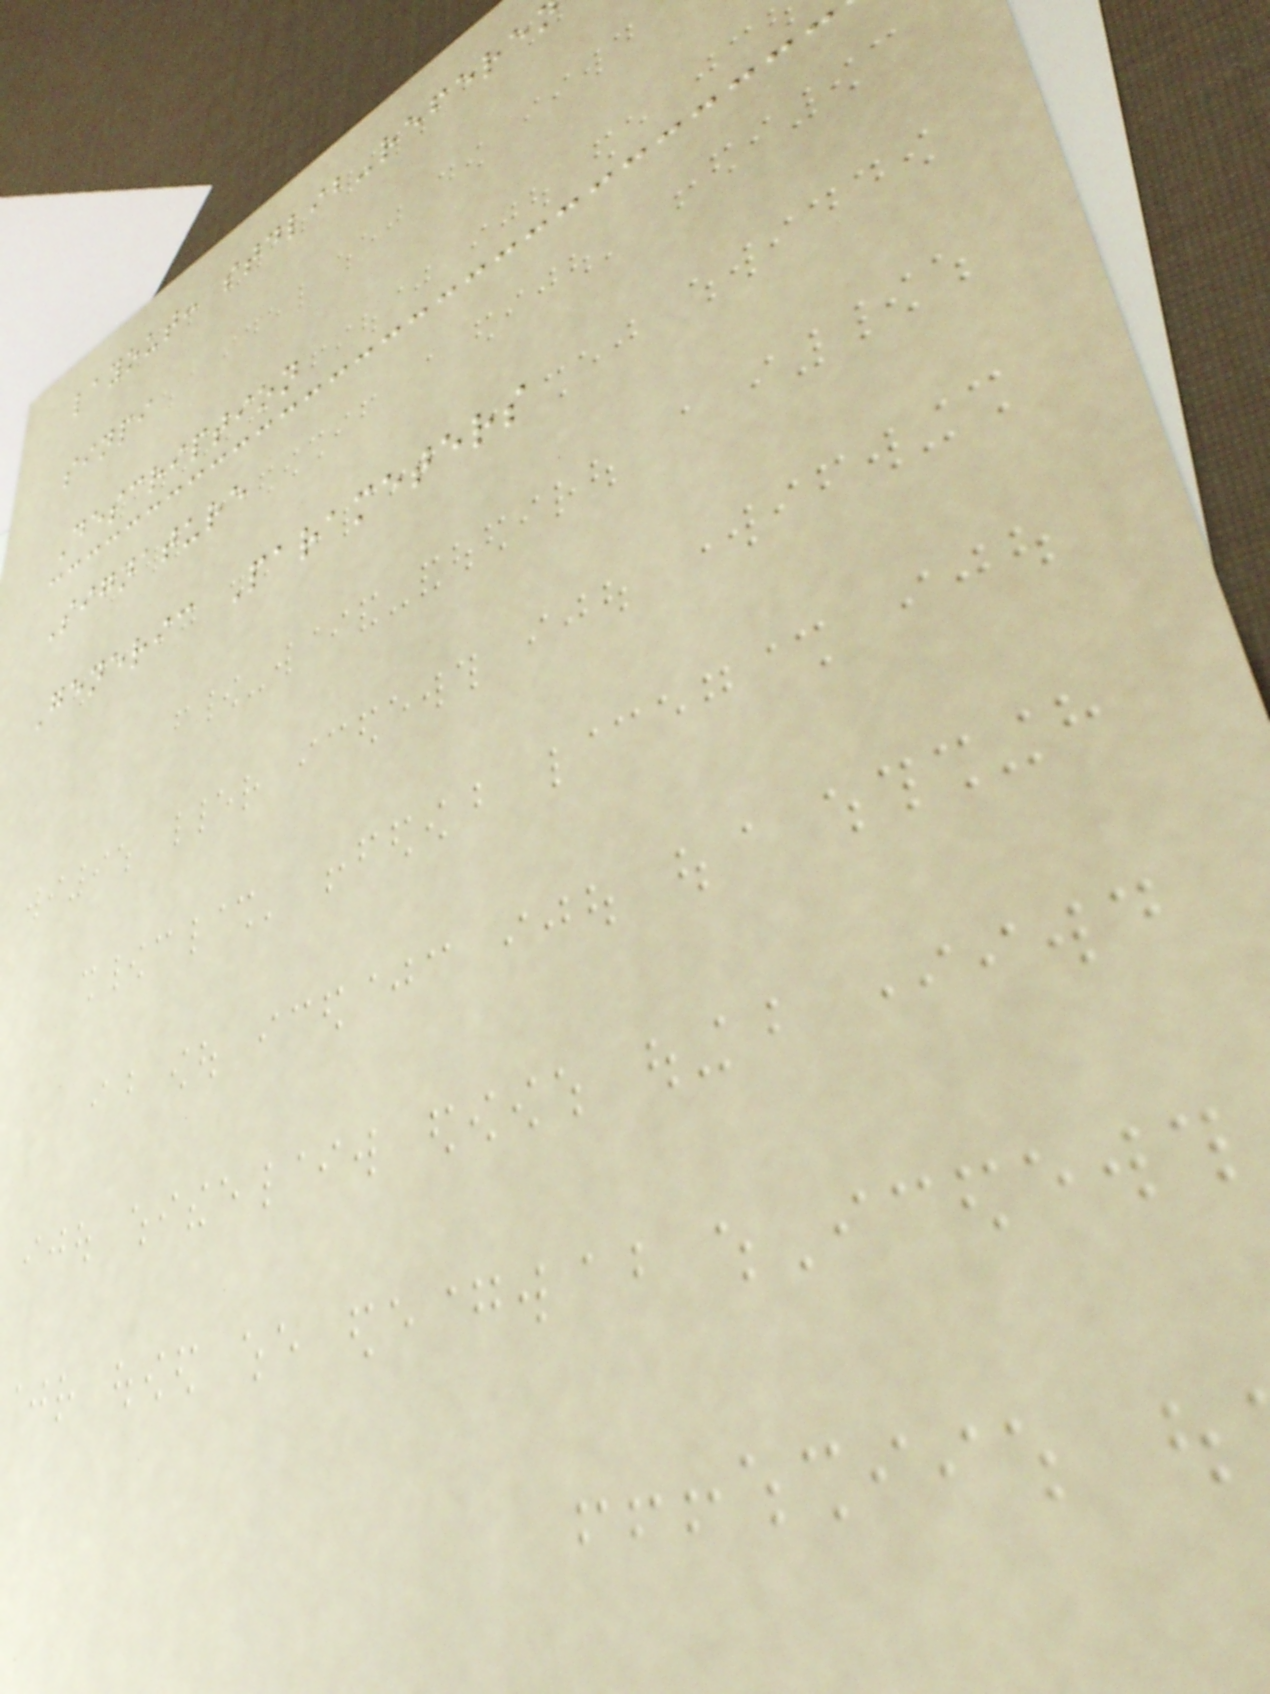layout: stdlib-refere
sinpi
Description
Signature
Generic Parameters
